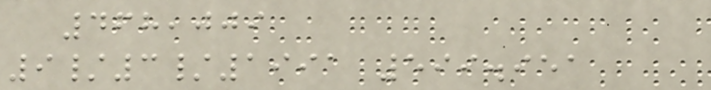468,009
9/3/1991 599.951
